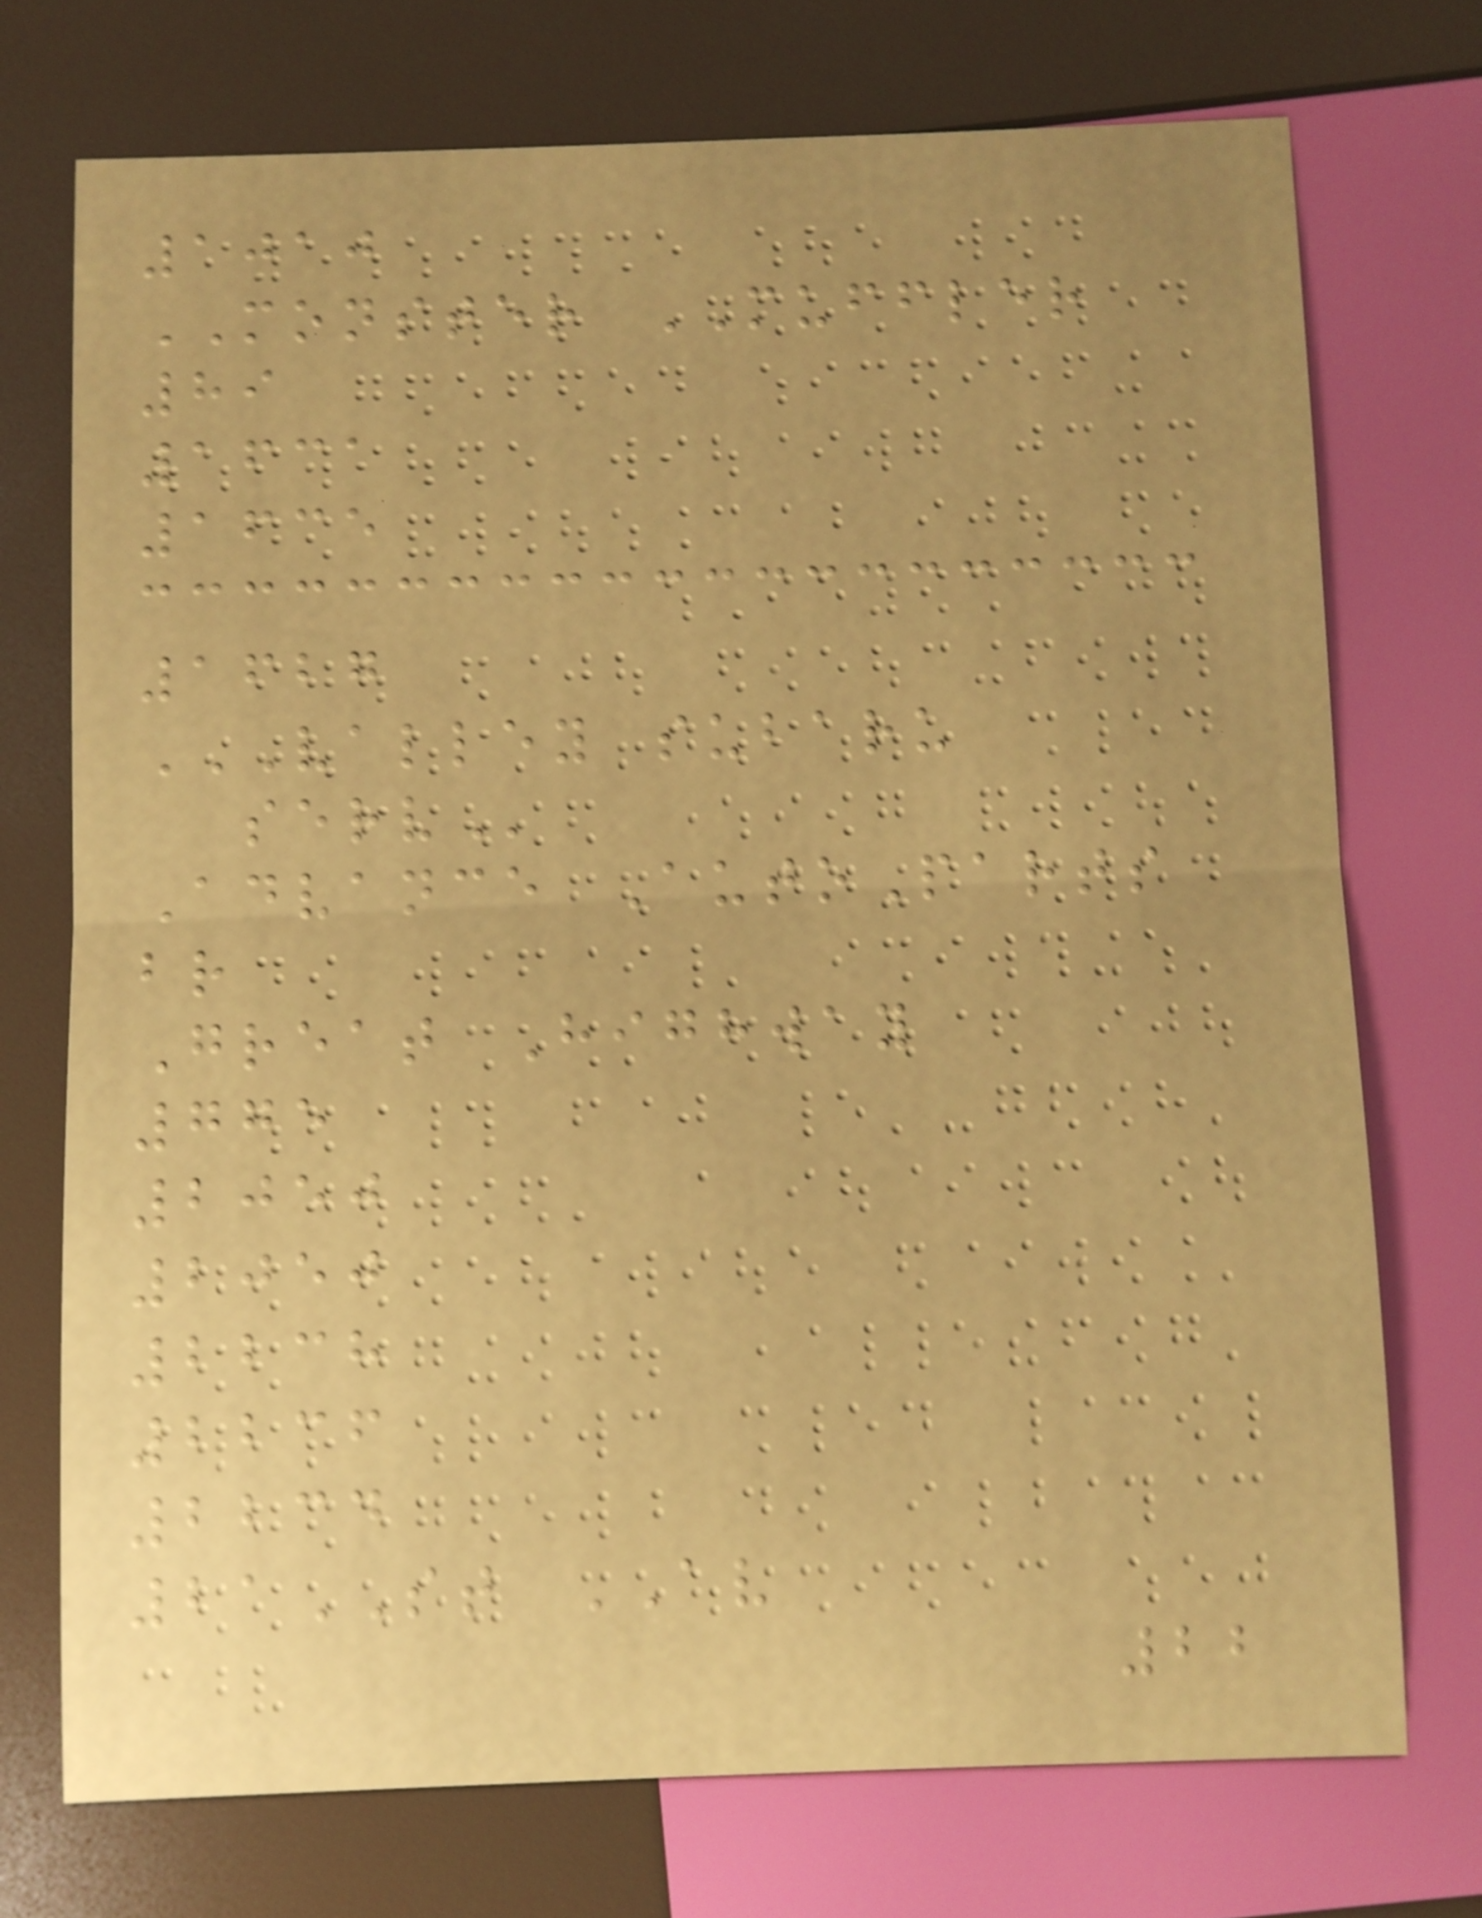1010
MONSTER MUFFLER
89
1631
1635
1627
VALLEY SUBARU
SERV
Advance AutoParts
br
Great Highway
775
2050
2050
2238
2236
2234
21ST AV
22
